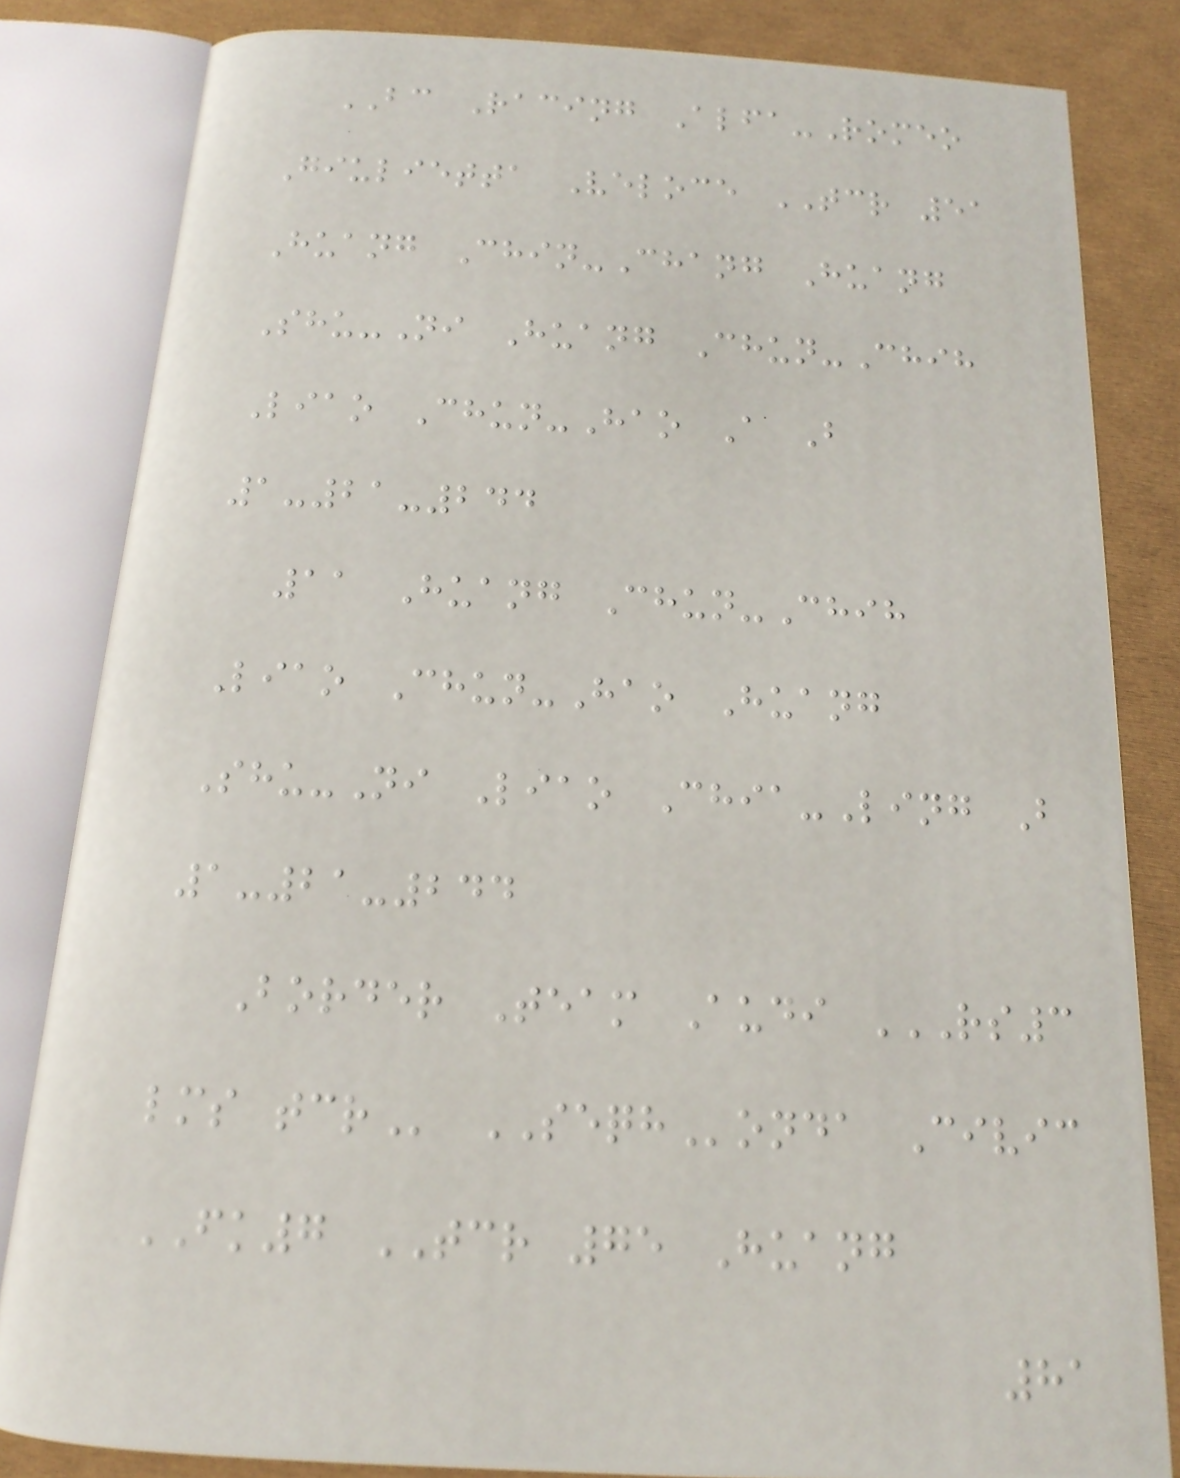BC Racing Alfa-Romeo
Giulietta Veloce TCR 51
Huang Chin-Chang Huang
Shu-Ni Huang Chun-Chih
Liao Chun-Hao A B
1-21-244
11 Huang Chun-Chih
Liao Chun-Hao Huang
Shu-Ni Liao Chia-Ling B
1-21-244
Border Team Audi RS3
LMS TCR SEQHonda Civic
FK7 TCR 75 Huang
81
